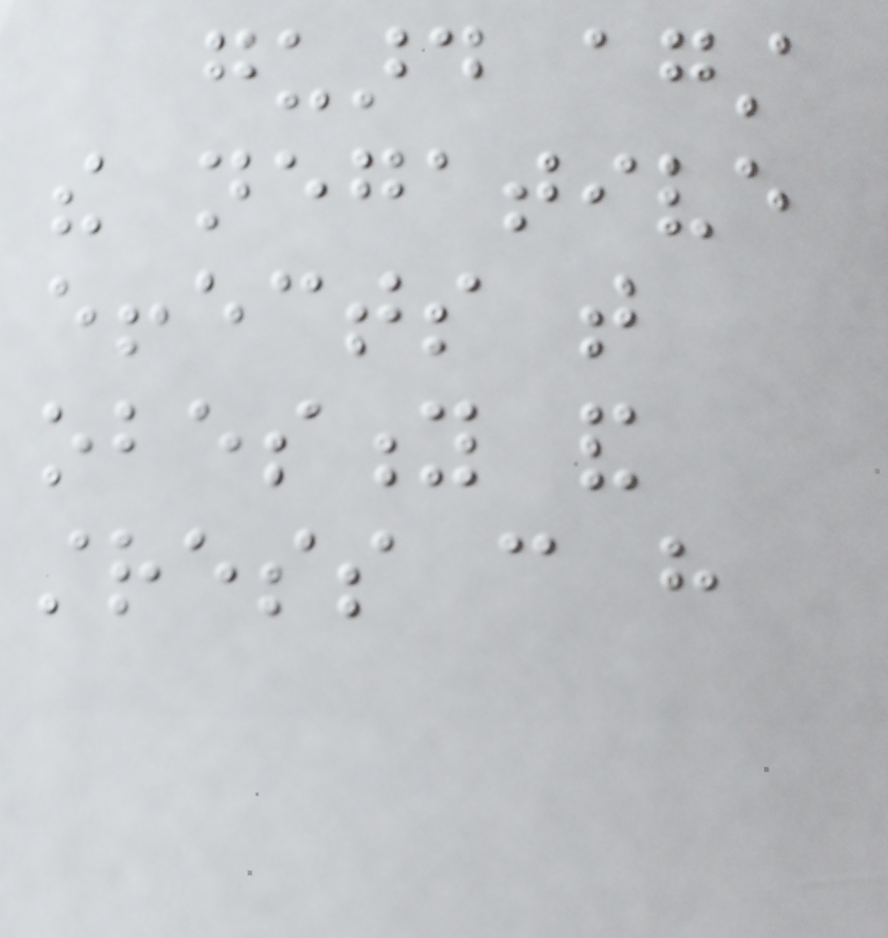guard against
the negative
effects that
obesity and
stress can have
